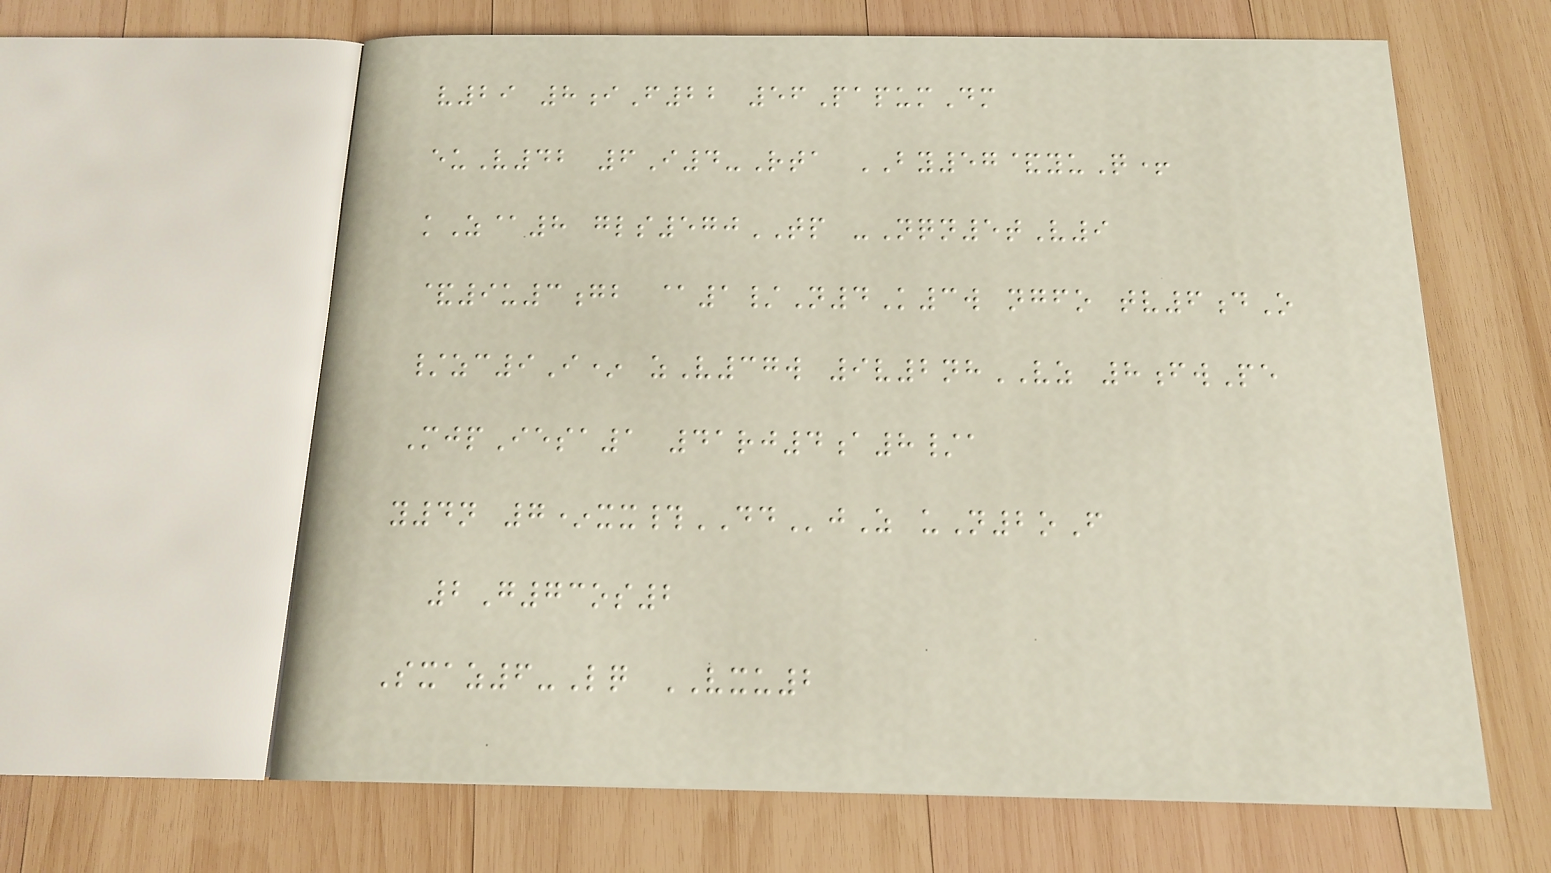v29 8iF22 56PapumDm
euV42 6I4-Rta BY57&yuQ+
kZ@8 gls570TP -Nqn5tV9
&9u3gb @1/N4K3w ngfo tv6dO
/zc9I* zV37w 9v2nhVZ 8fwPe
MjpIesa1 41rj4a8/a
y4n 7*xx#DDjZ uN2oF
2G73os2
Sxaz6-Lq VXU2
